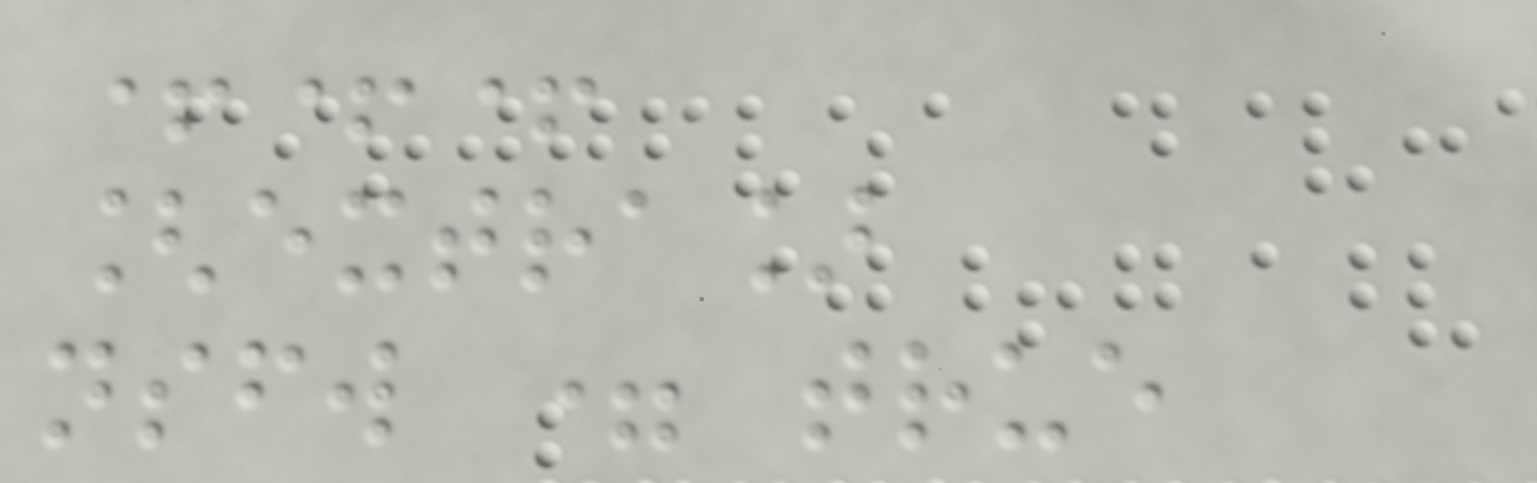+++
[extra]
nsfw = true
